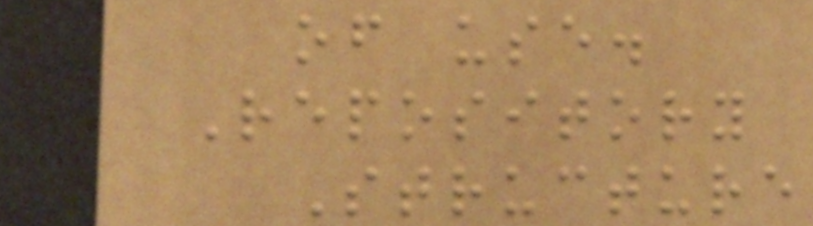of use.
Repository
Structure
